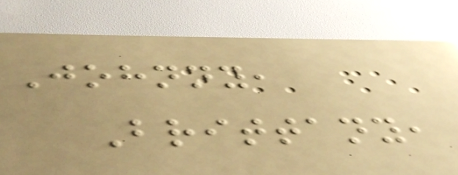Johnny,
Brittany,
